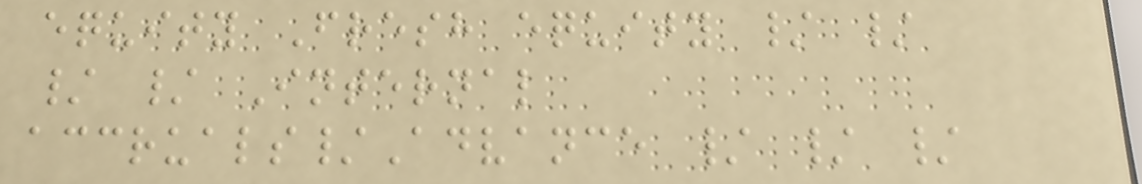equity Fresh equity / /
/ / Internal
accruals/Advance / / /
